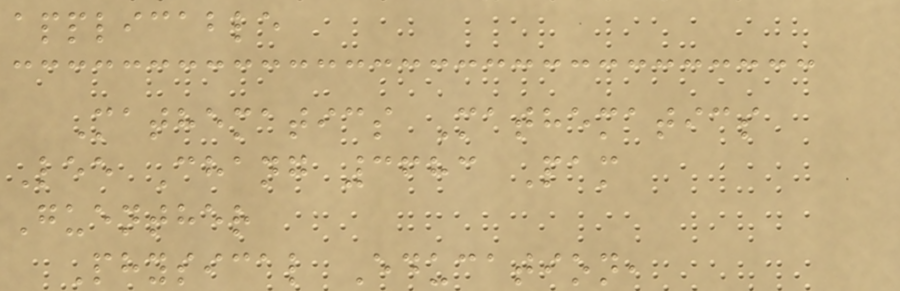applicable
Mathematics Mathematics
Lee Chang 3683 Pam
Guenther
Physical Education,
